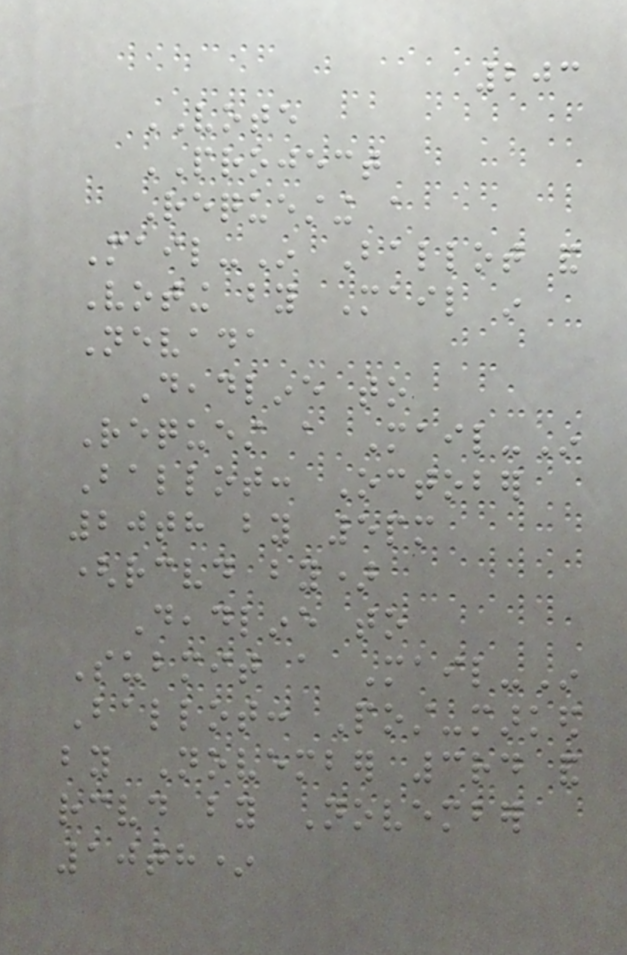203
VOTE
PROJECT
Requesting a
Mail-In Ballot and
Voting by Mail in
Nevada
Deadline to
Request a Mail-In
Ballot: October
20th by 5pm
(received by)
Deadline to
Submit a Mail-In
Ballot: Post-marked
by November 3rd and
received by November
10th*
